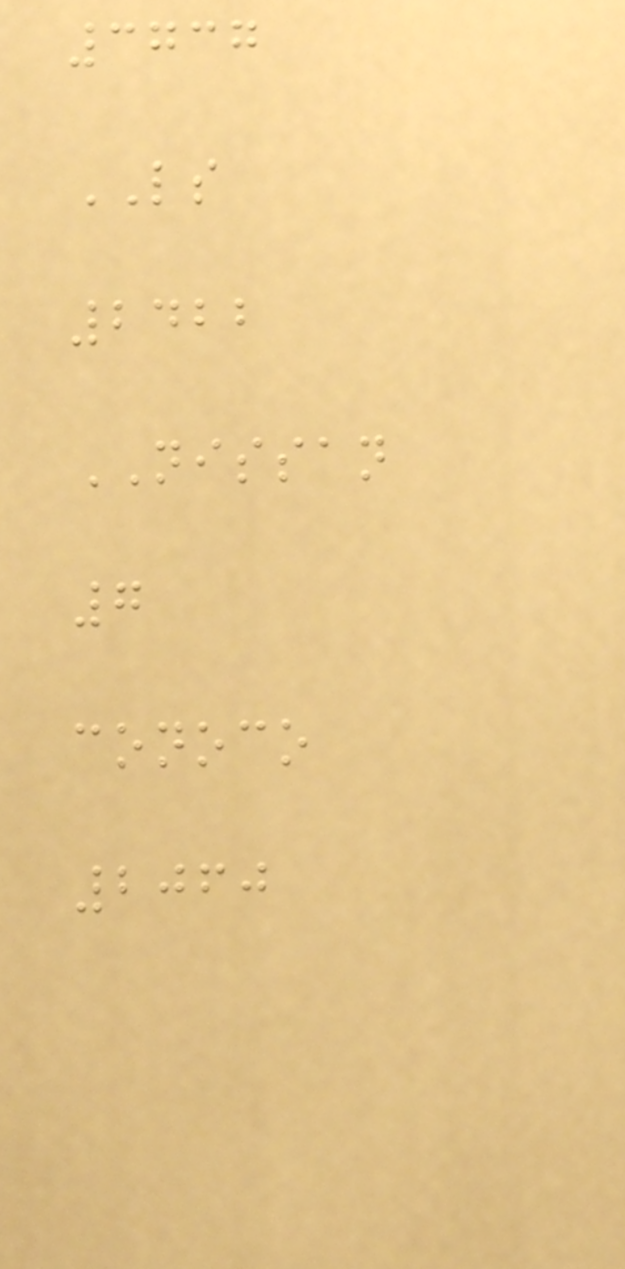3737
LS
2422
NISSAN
7
conoco
2060
